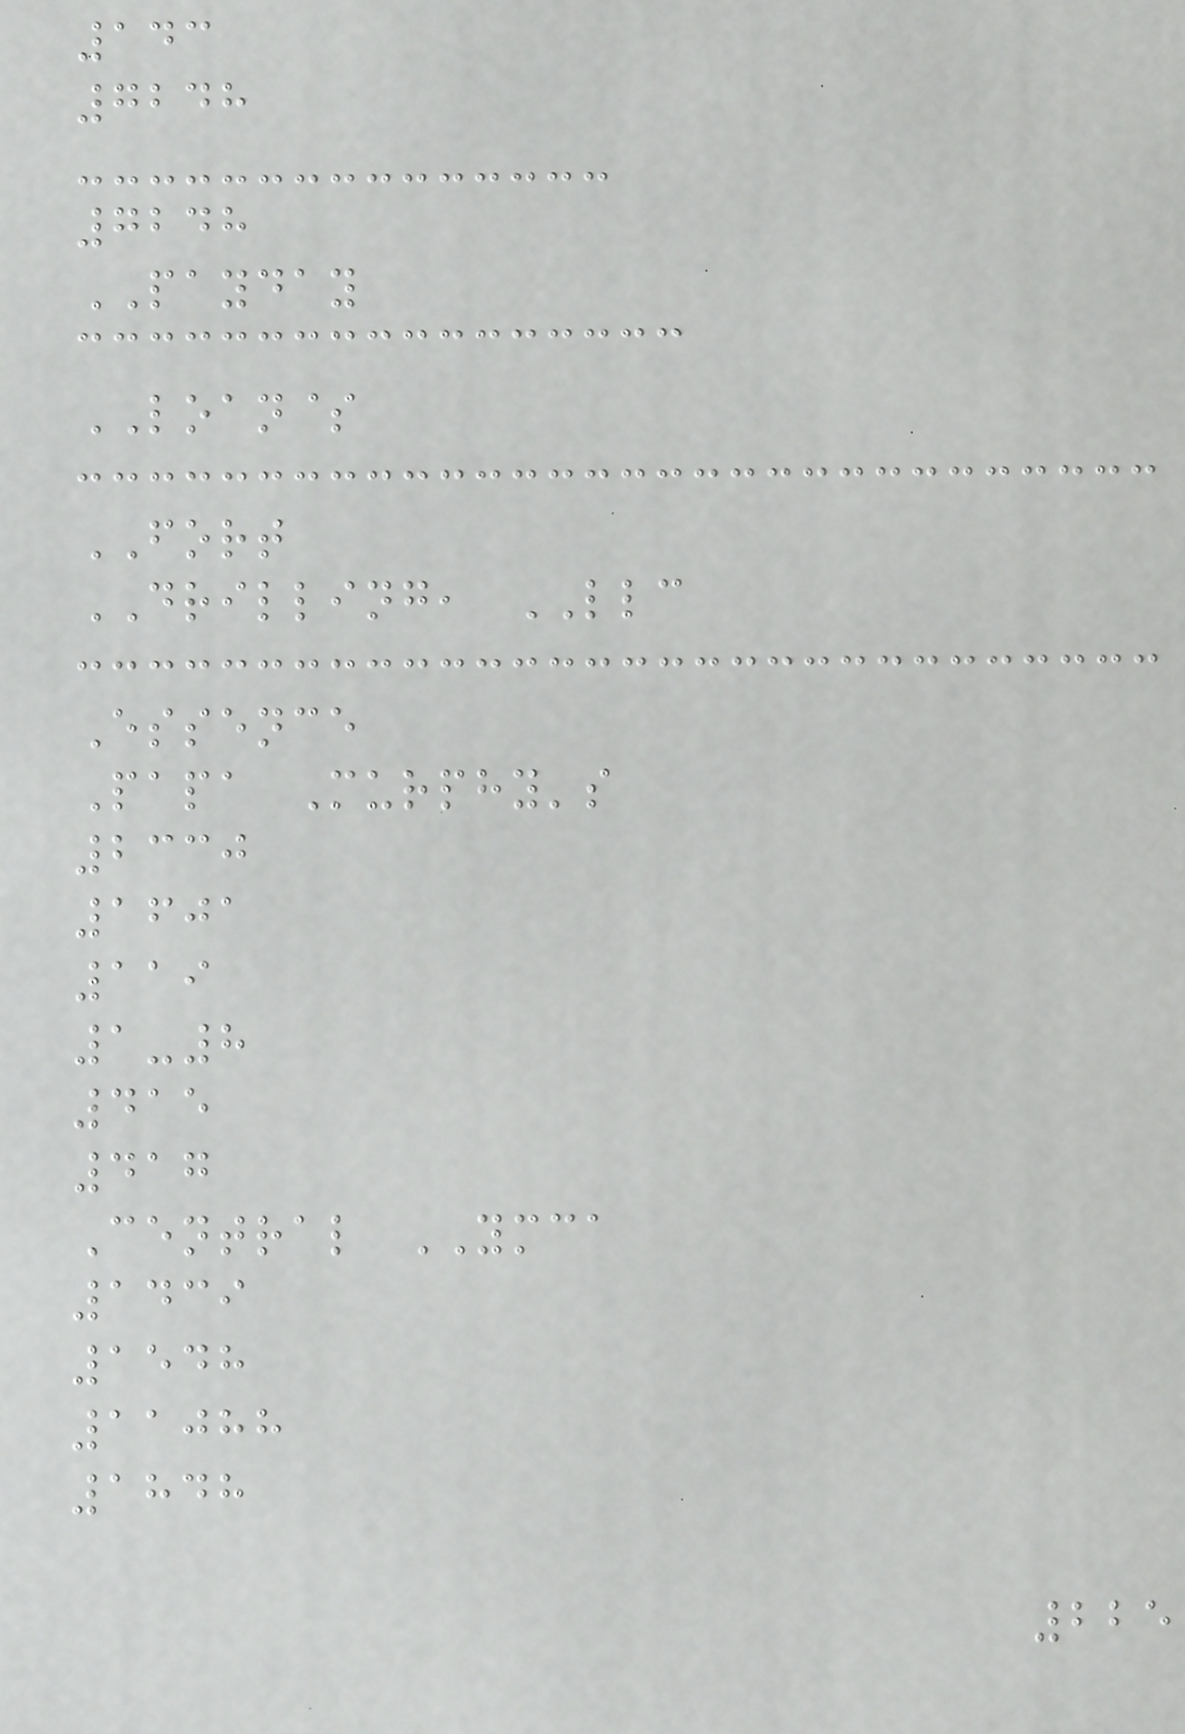143
7248
7248
PAYDAY
LOAN$
FORT
DRILLING, LLC
Essence
Papa Murphy's
2330
1601
119
1-8
415
417
Central YMCA
1439
1548
11088
1848
225
